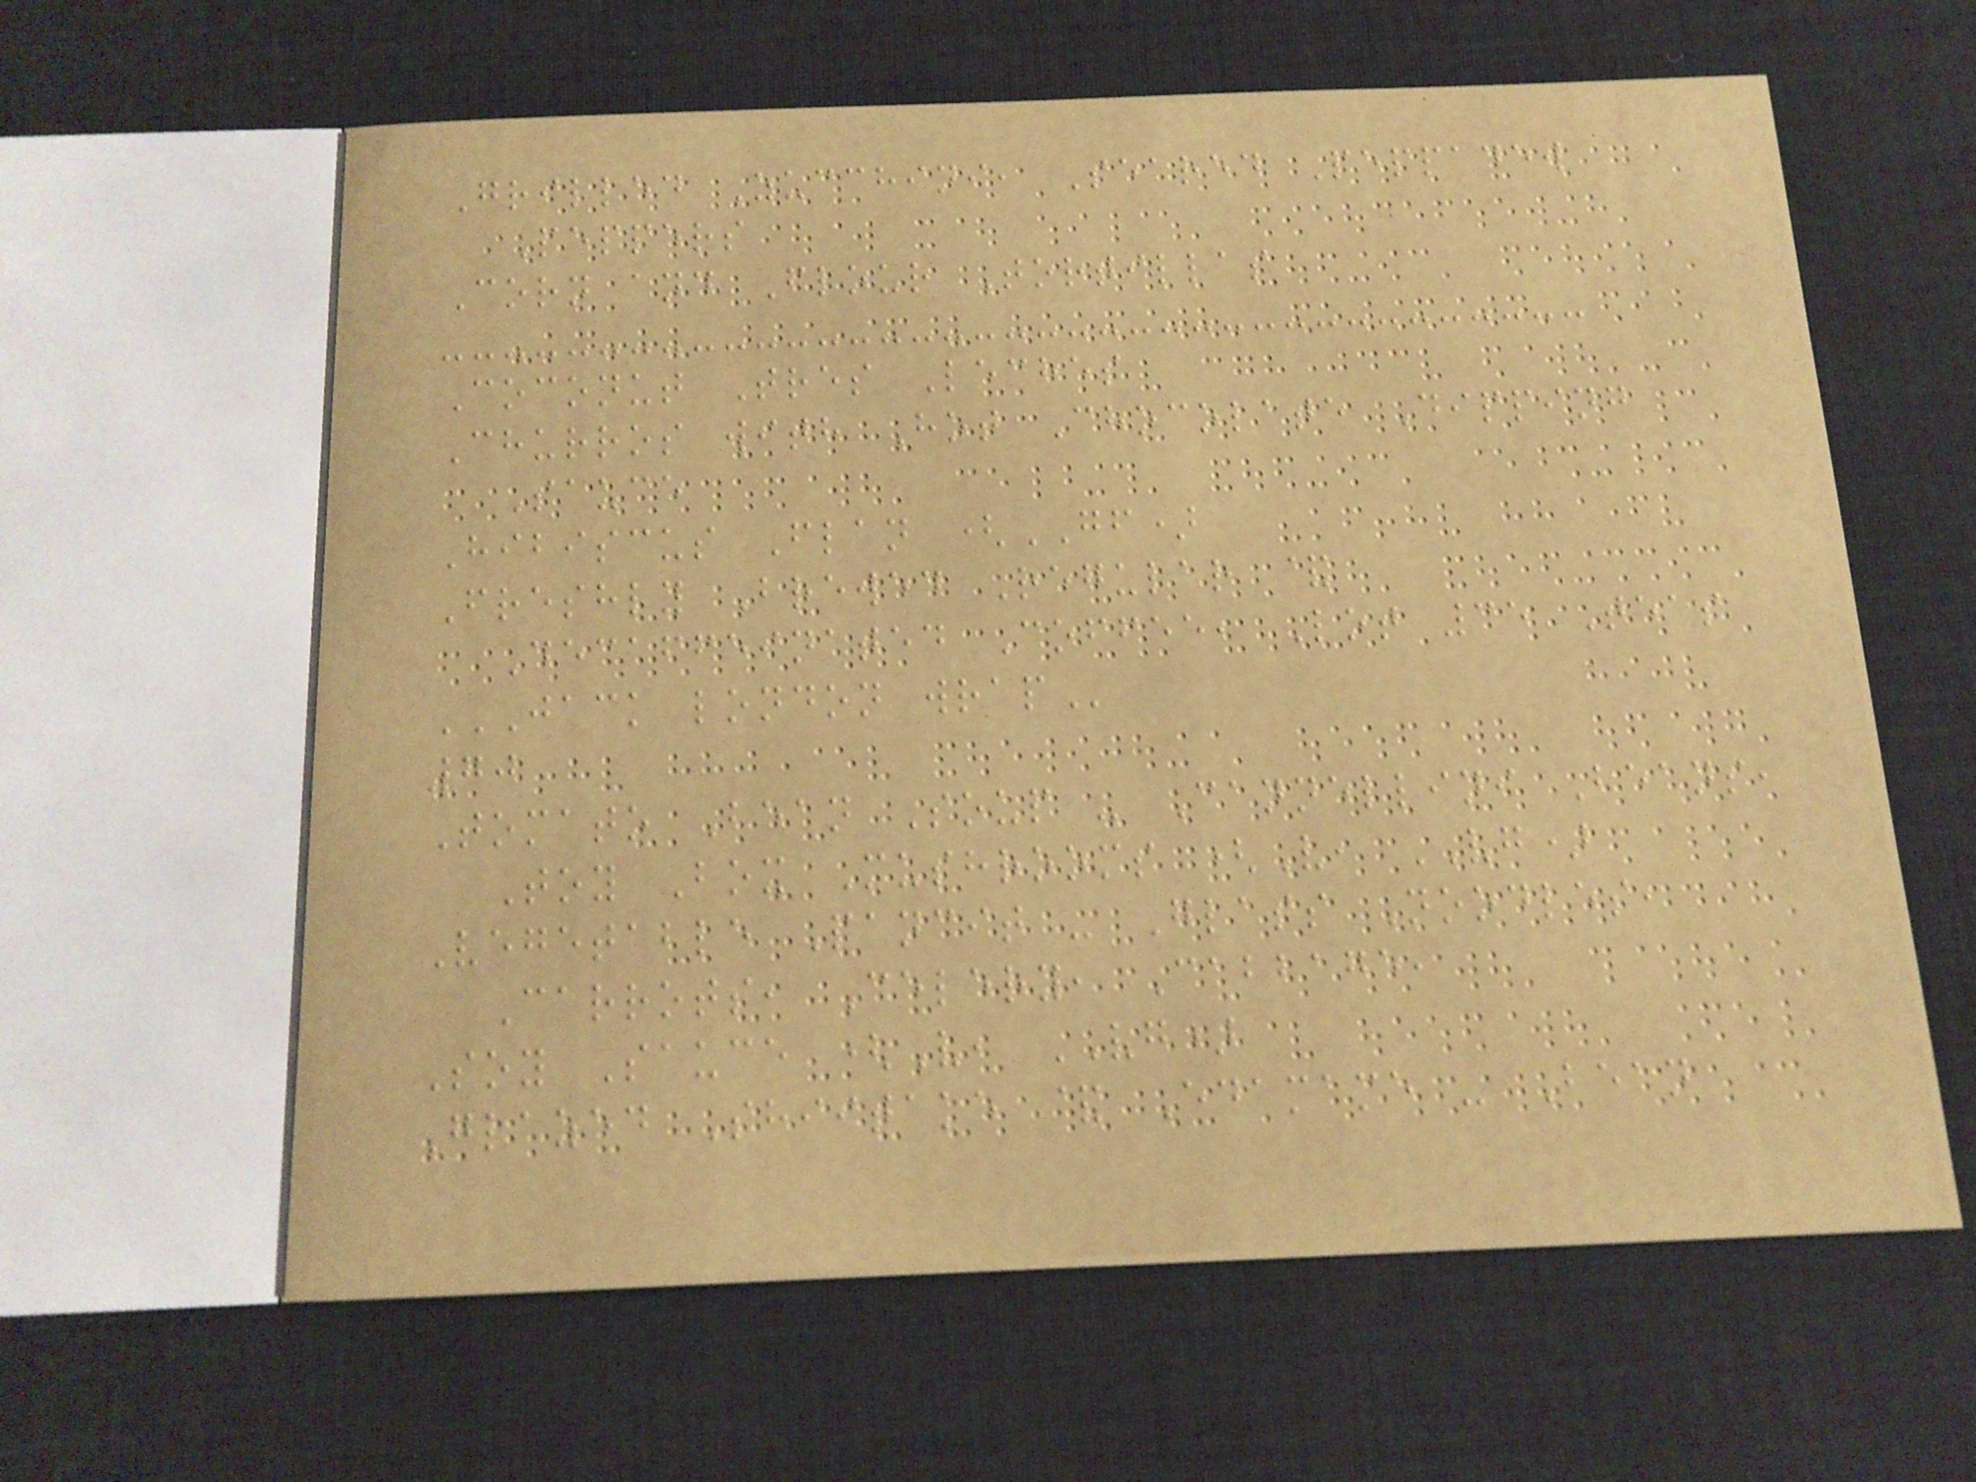Grilled Zucchini, Seared Peppadew
Peppers
Corn and Flour Tortillas
Coconut Tres Leches
Churros with Hot Chocolate Dipping
Sauce
Hibiscus Flan (GF)
Freshly Brewed Regular &
Decaffeinated Coffee, Lot 35 Teas
JACK LONDON WRAP
70
Tomato Bean Soup - Cannellini Beans,
Toy Box Mushrooms (V, VG)
Vegetable Pancit - Glass Noodles,
Carrots, Celery, Cabbage,
Soy Sauce (V, VG)
Glazed Shiitake & Edamame - Bean
